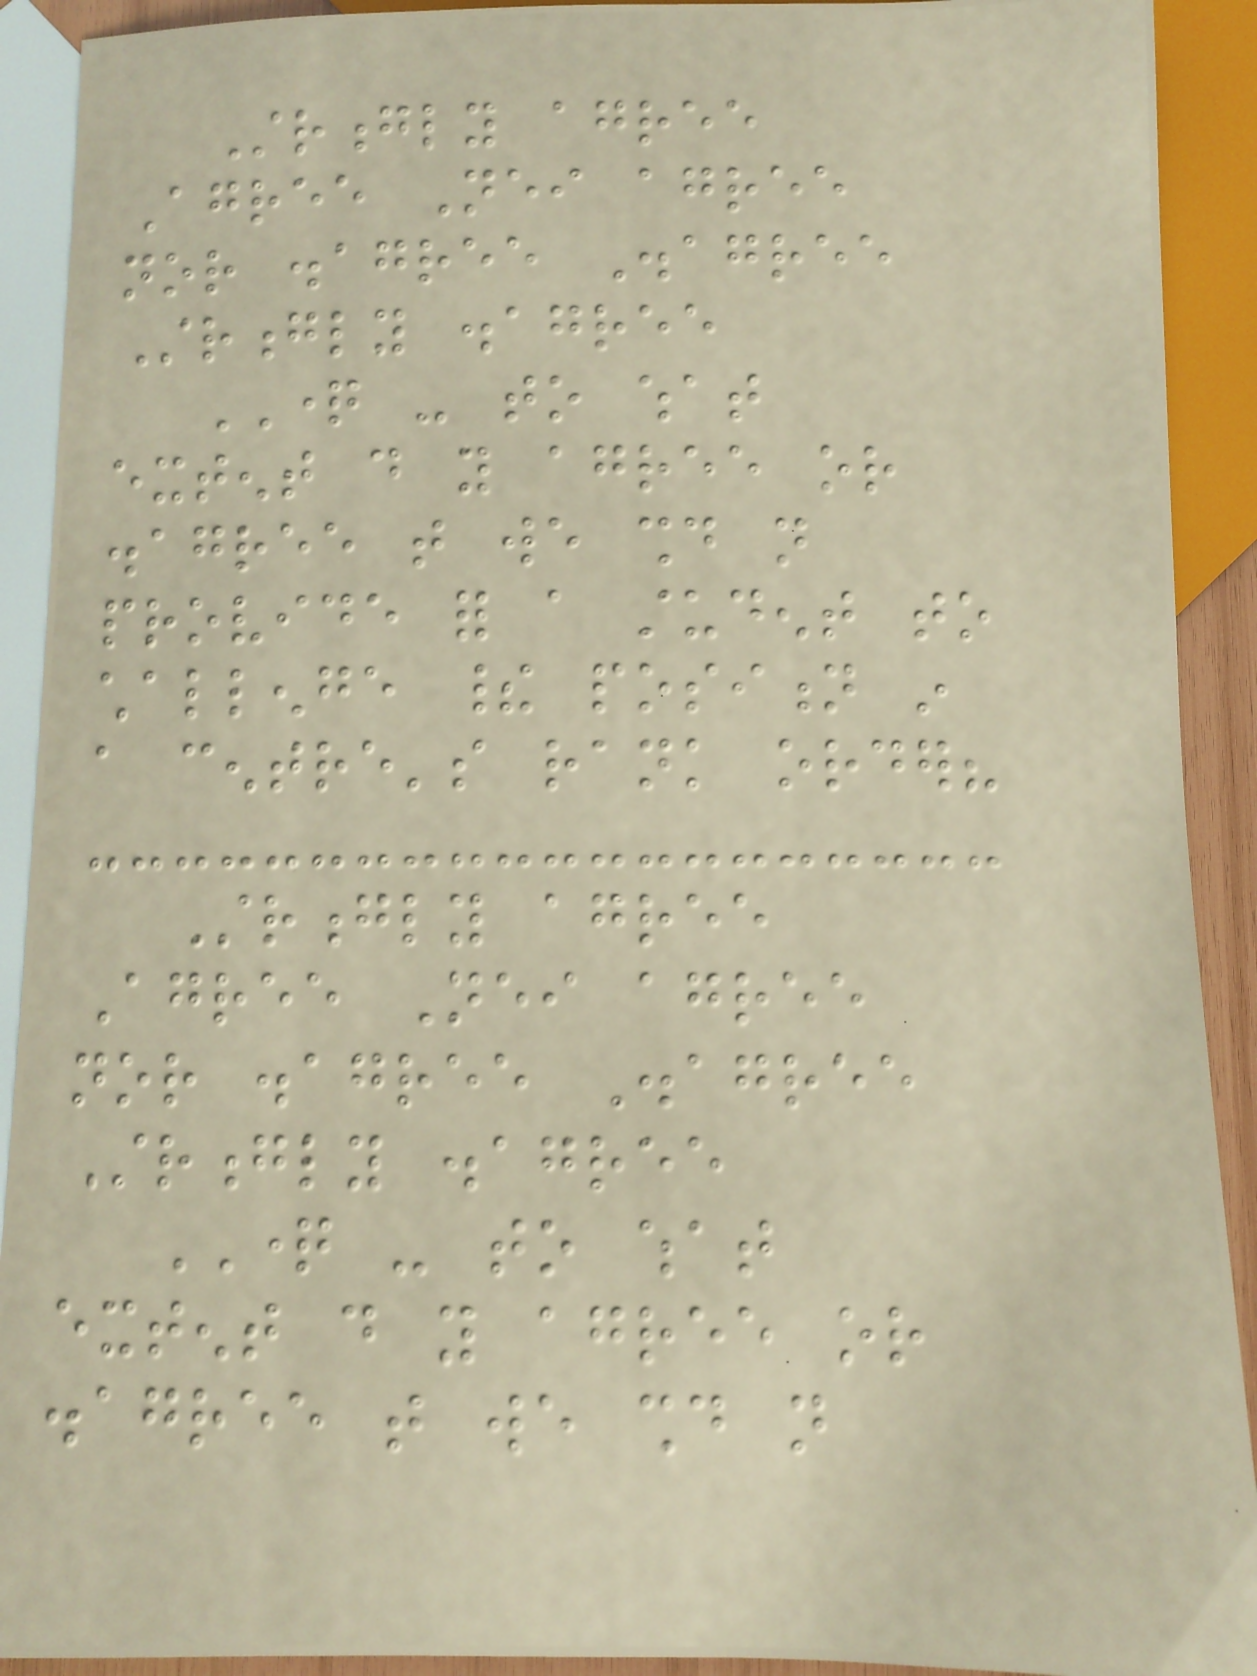Strongly agree
Agree Neither agree
nor disagree Disagree
Strongly disagree
QUESTION - to what
extent do you agree or
disagree that we should not
provide for a student to
challenge their position in
a centre's rank order?
Strongly agree
Agree Neither agree
nor disagree Disagree
Strongly disagree
QUESTION - to what
extent do you agree or
disagree that we should not
